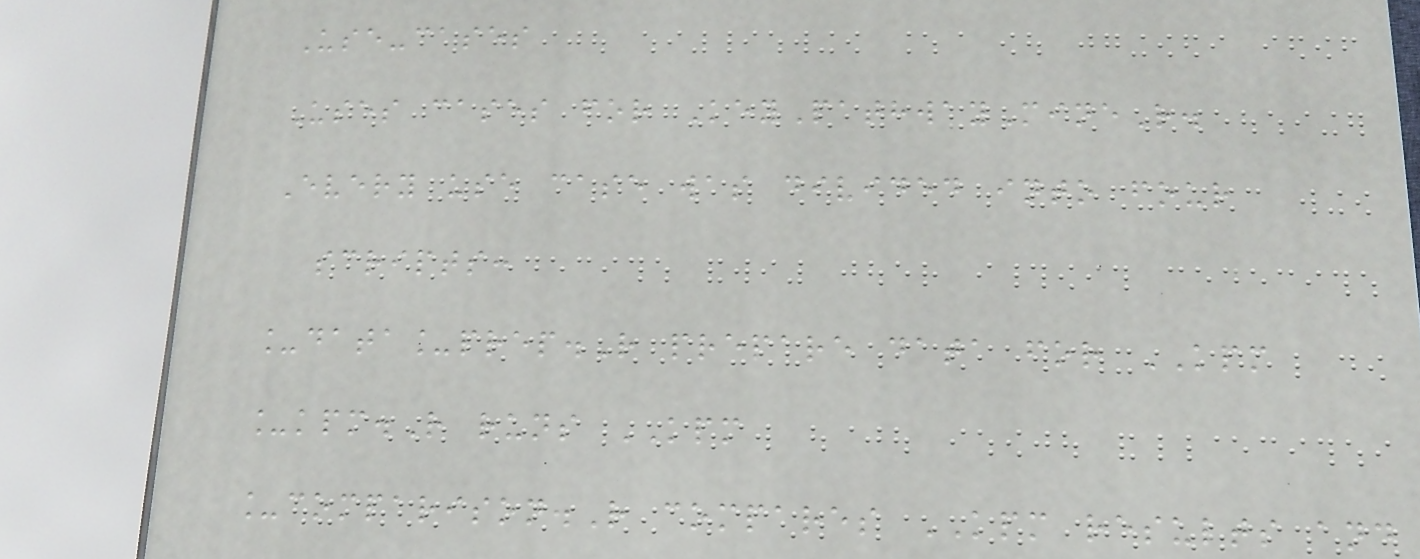Use-cases
Uses cases for KeyPathwayMineR.
Every use case was divided into four
scripts:
_data_prep.R prepare data for KPM
_kpm.R runs KPM
_comparison.R compares KPM results and
